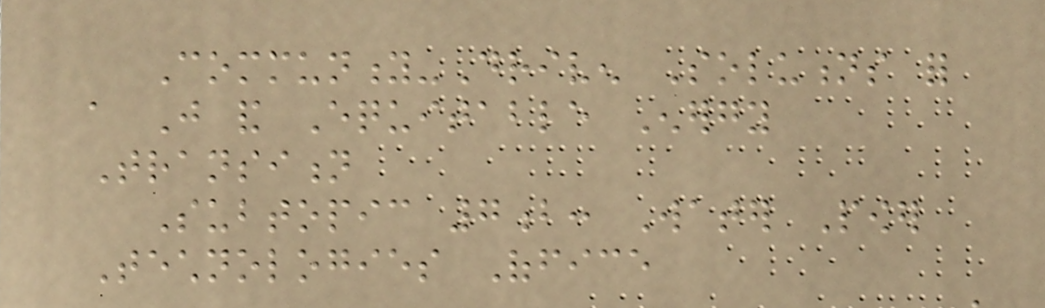Community-Driven Solutions for
a Just and Equitable Energy
Transition
Subtopic 7b: Water Power
Technologies Office
